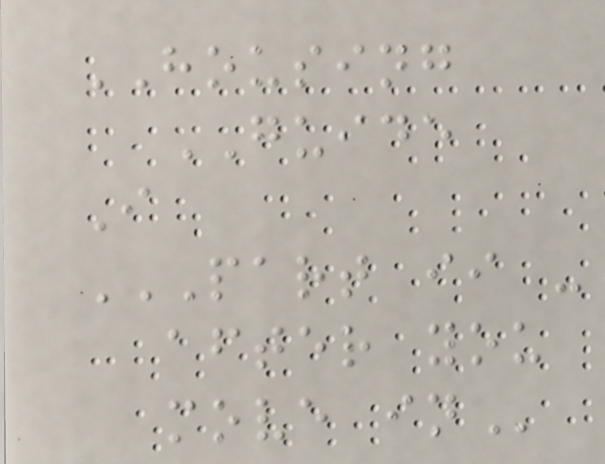HOUSING
GUIDE
I
PART II -
AFTER YOU
MOVE IN
